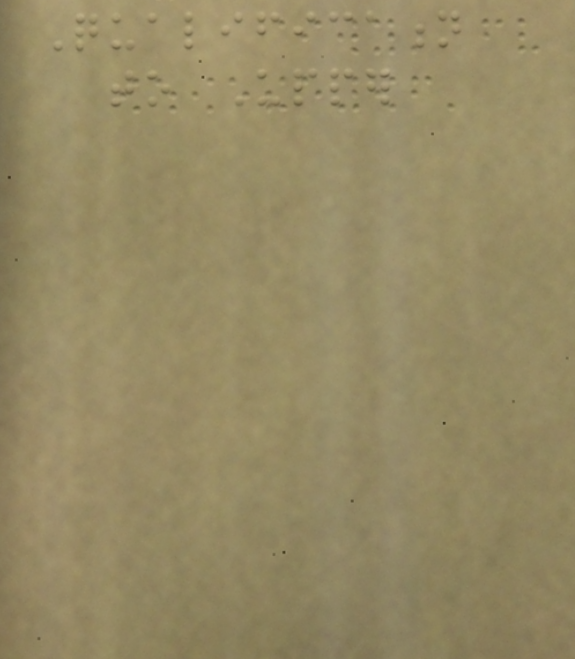Qualification
to Upper
